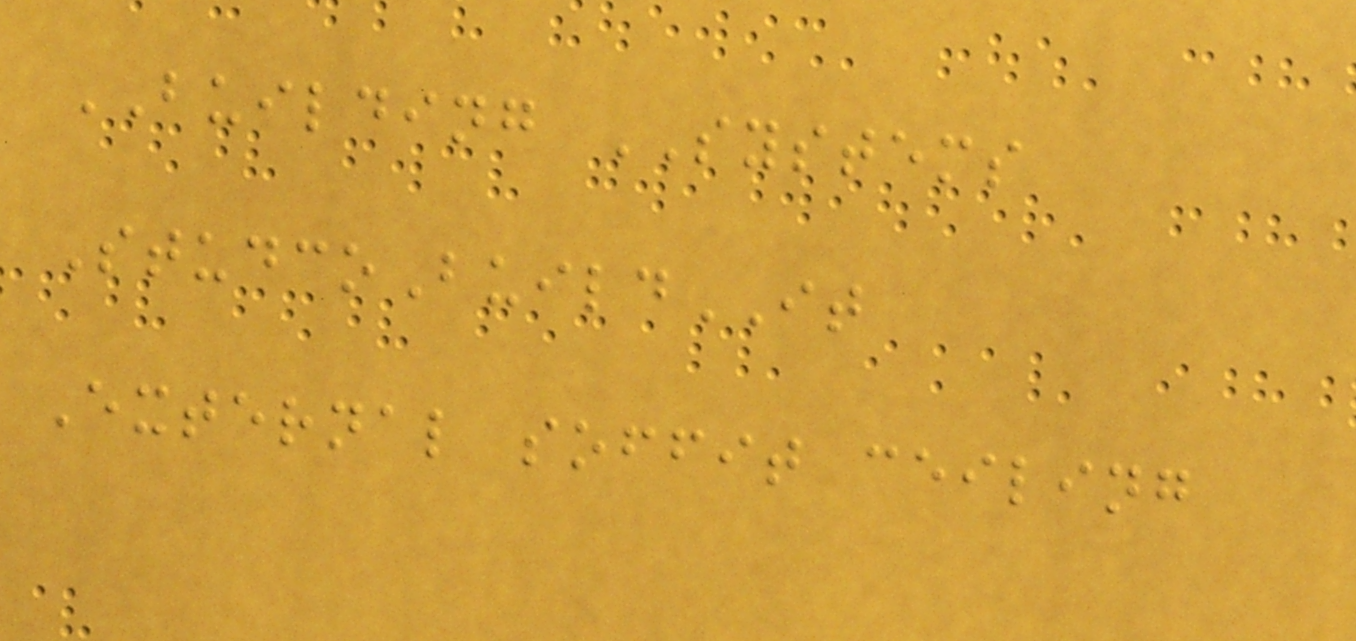BUILDING SYSTEMS
StudcoBuildIT
External soffit ceiling
